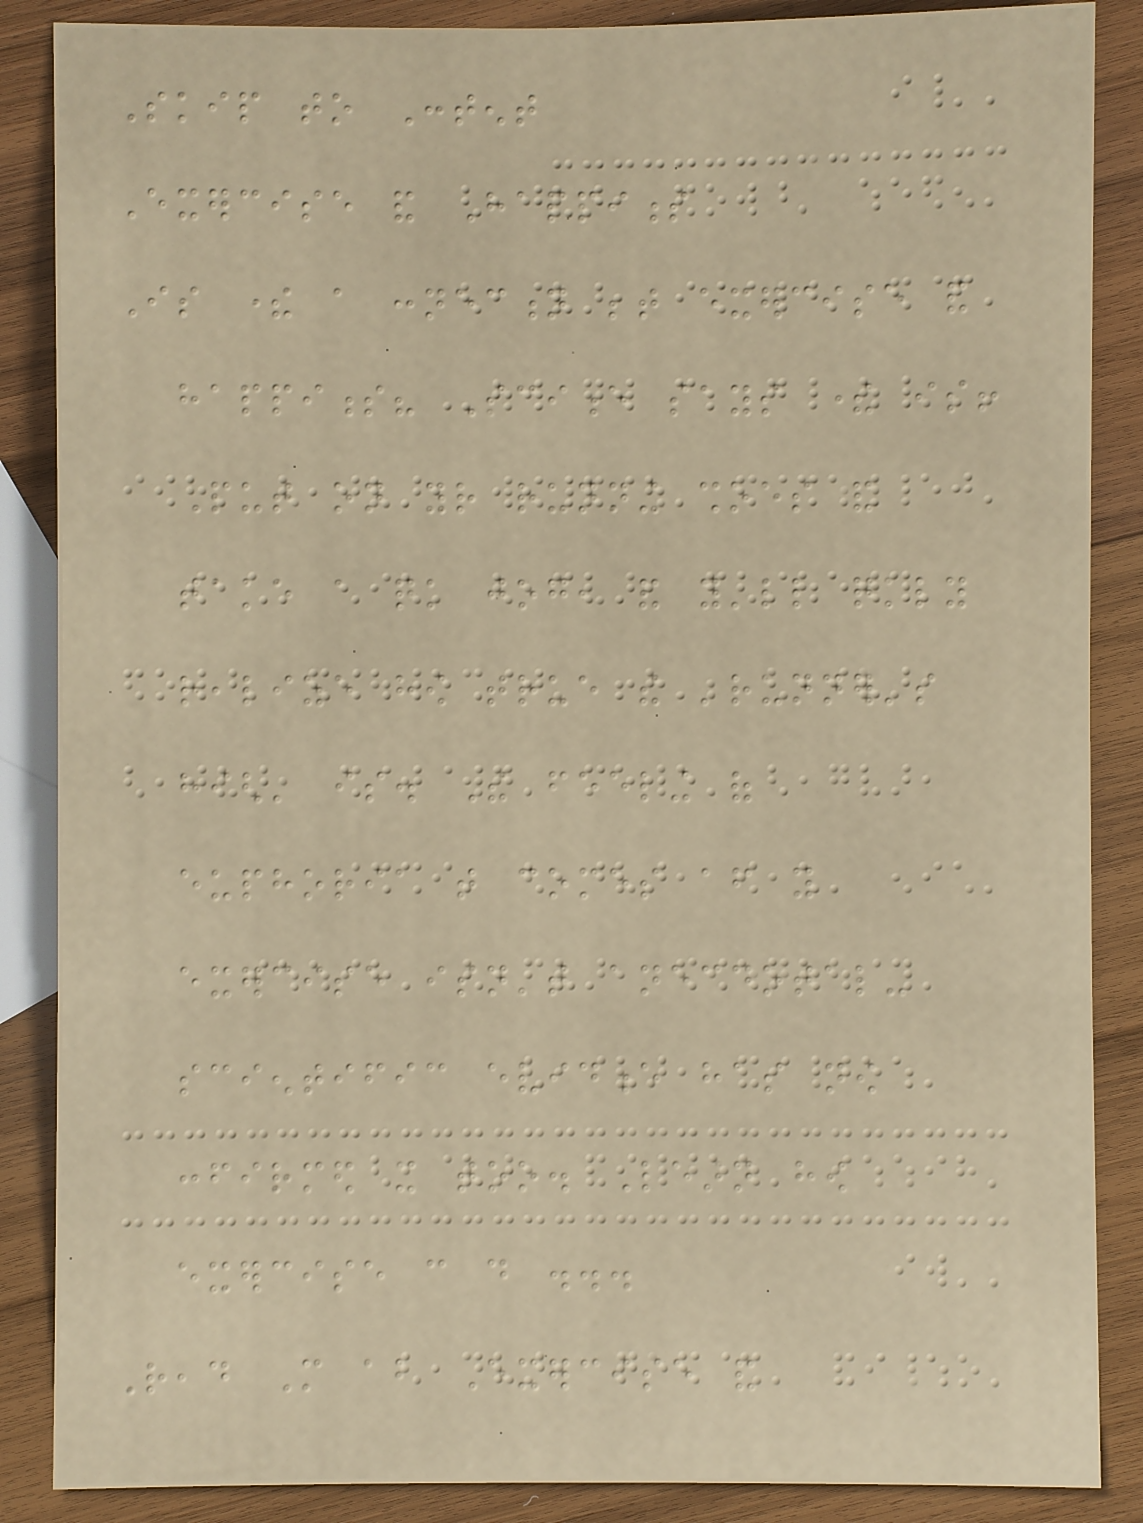Skip to Content
Exercise and Happiness
Is there a connection between exercise and
happiness? Science says there is!
Put on your running shoes and
take a quick jog, and you'll quickly
realize how true the 'runner's
high' is. The feeling of
euphoria that comes after you
exercise isn't anecdotal-
scientific evidence has now
confirmed it too. Learn how
exercise can do ...
Read More about Exercise and
